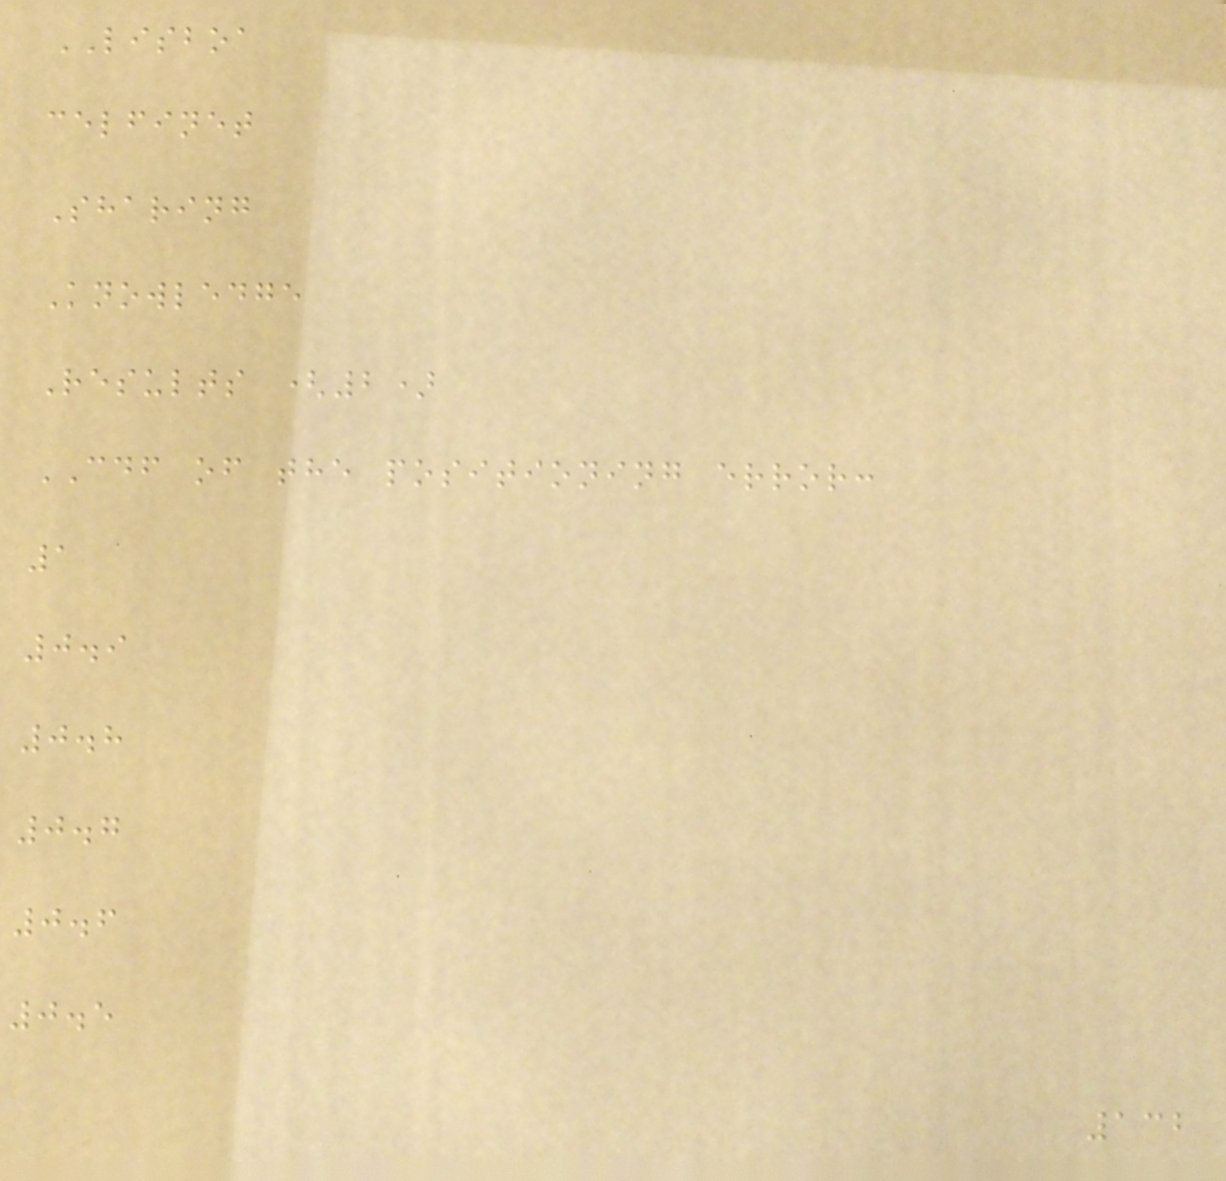LISBOA
celfinet
Sharing
Knowledge
Results (2)
CDF of the positioning error:
1
0.9
0.8
0.7
0.6
0.5
132
